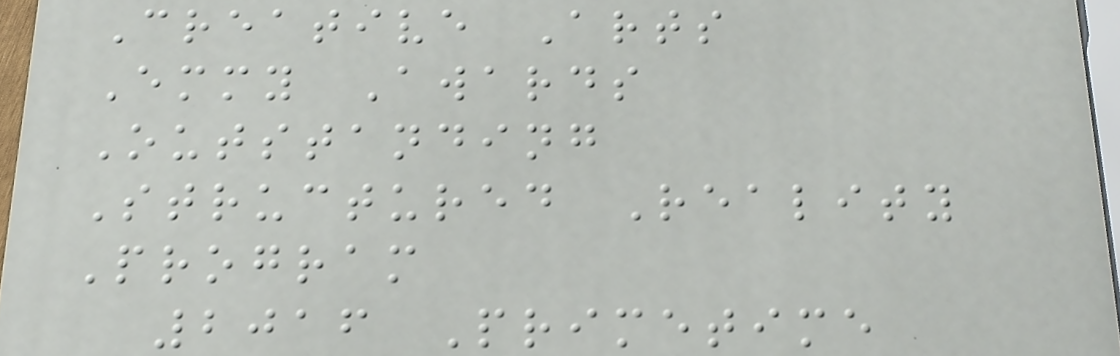Creative Arts
Emmy Awards
Outstanding
Structured Reality
Program
2016 Primetime
